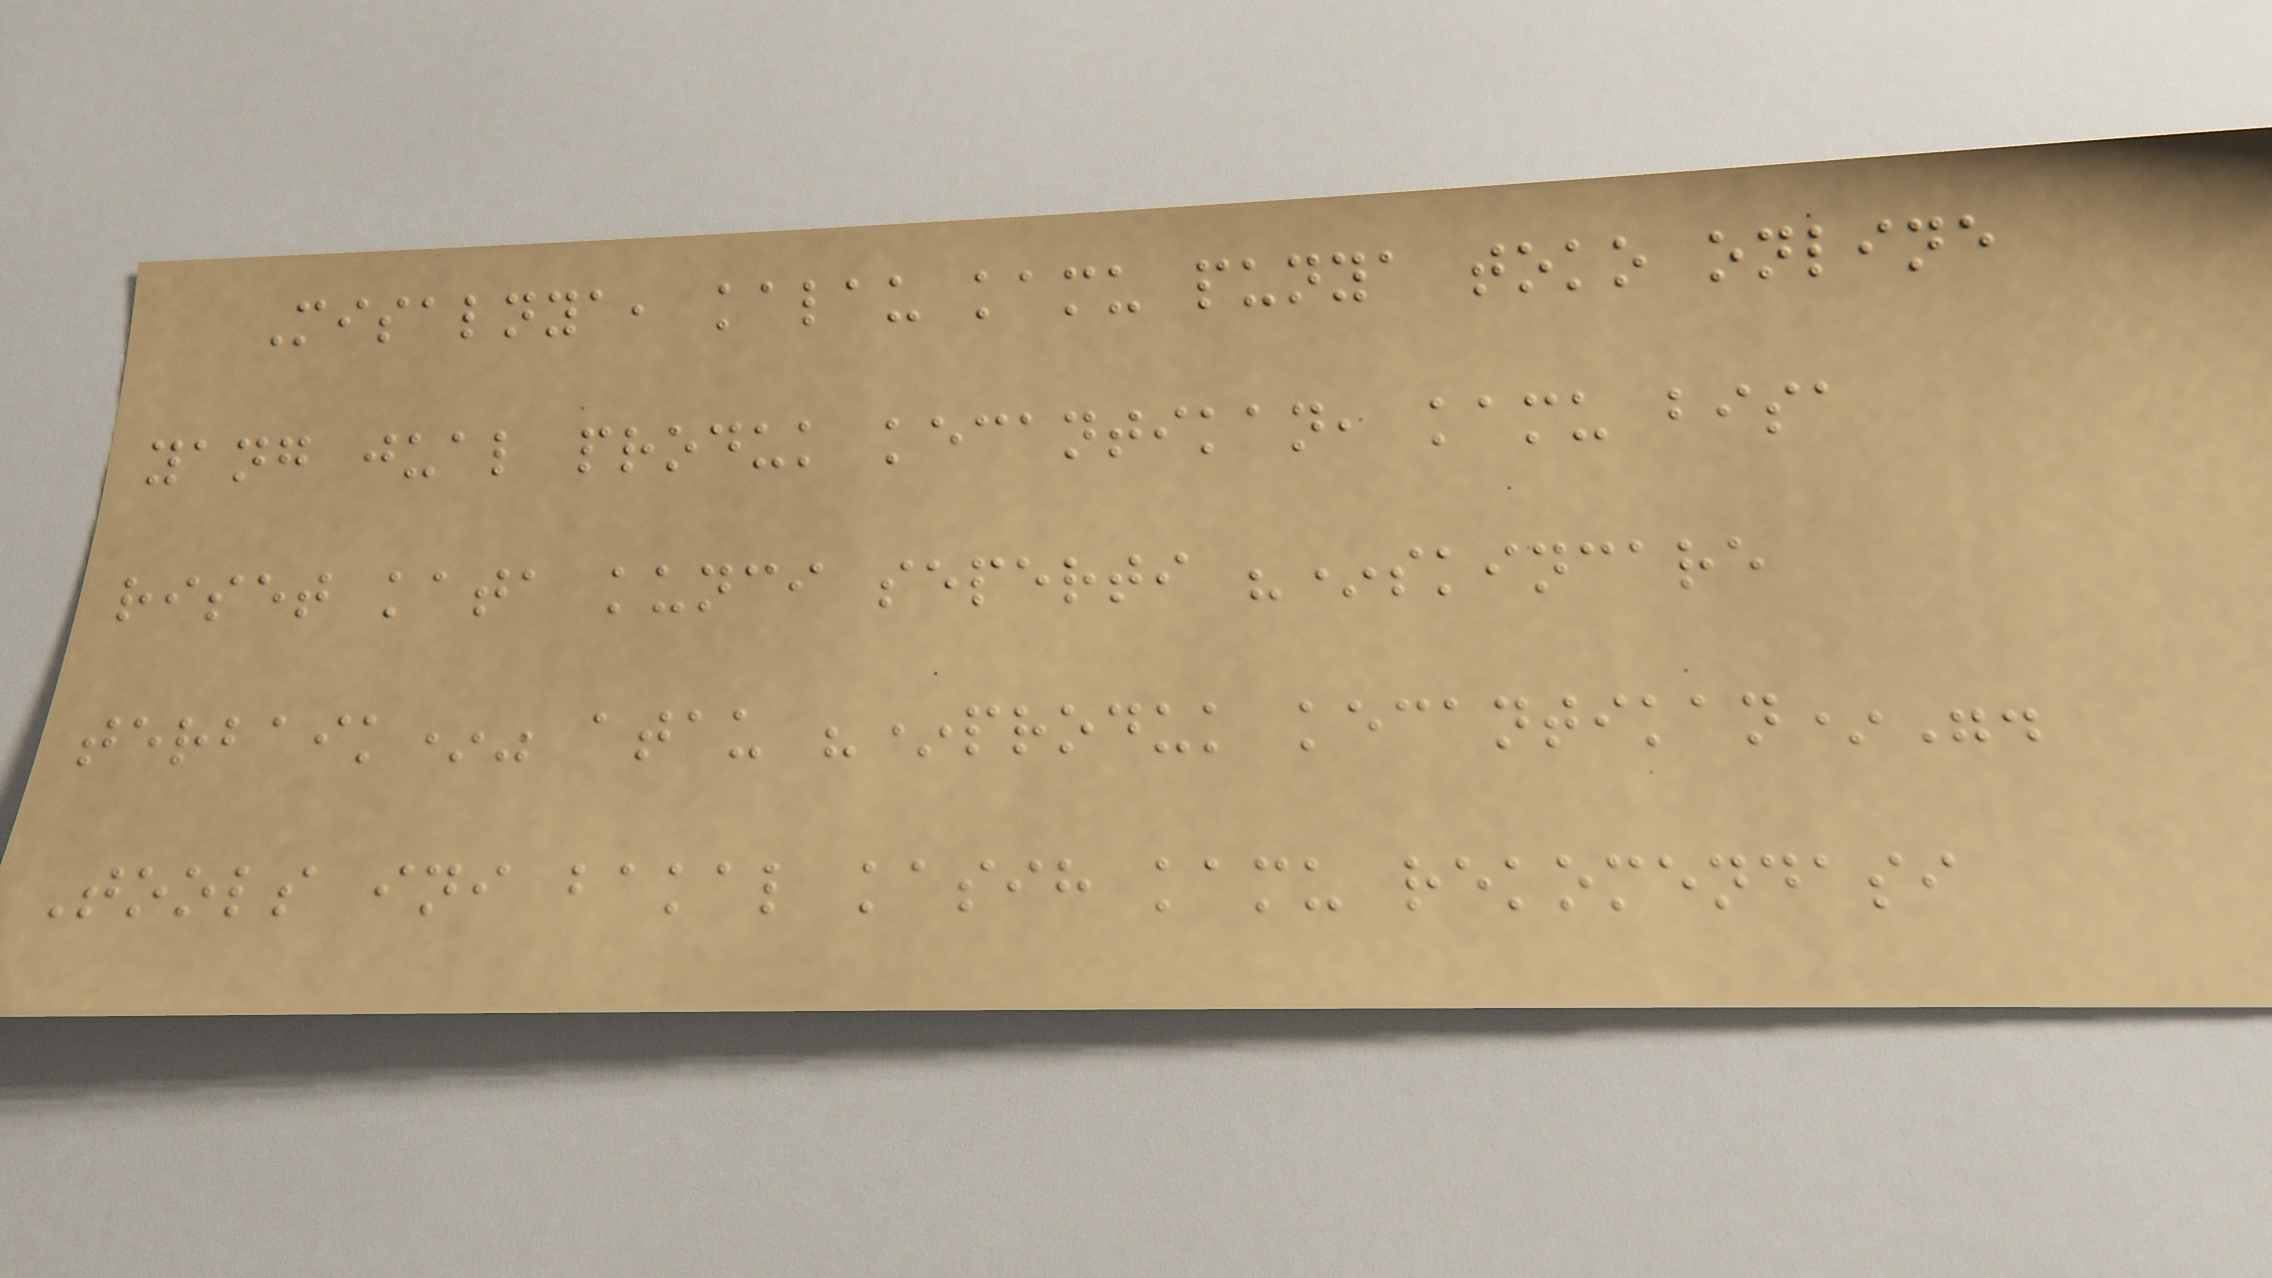Misalnya, kalau kamu punya toko online
yang jual produk kecantikan, kamu bisa
riset kata kunci seperti "*skincare
terbaik*" atau "*produk kecantikan*".
Tools ini bakal kasih kamu rekomendasi
